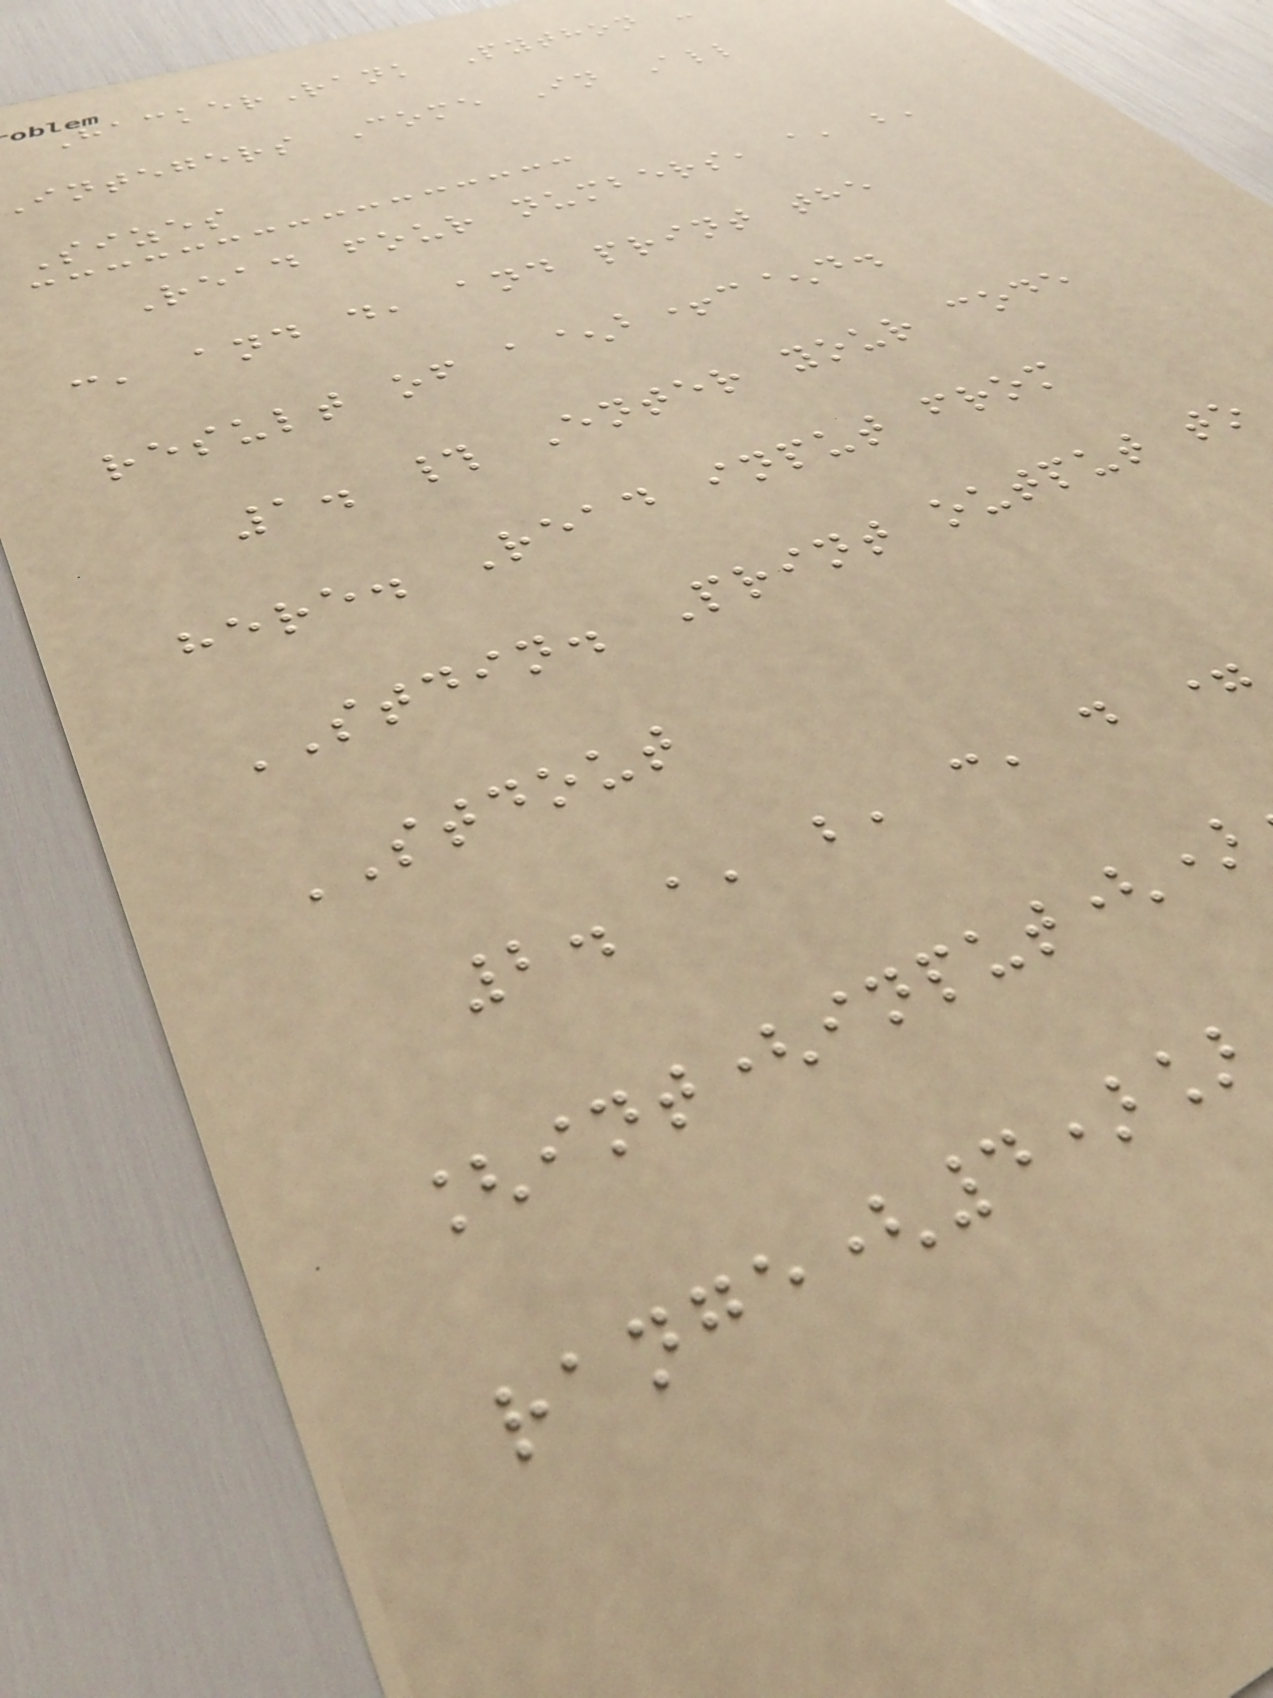HackerRank Python -
integers Come In All
Sizes
Read four numbers, a, b,
c, and d, and print the
result of a^b+c^d.
1. # Enter your code
here. Read input from
STDIN. Print output to
STDOUT
2. a, b, c, d =
[int(input()
range(4)]
